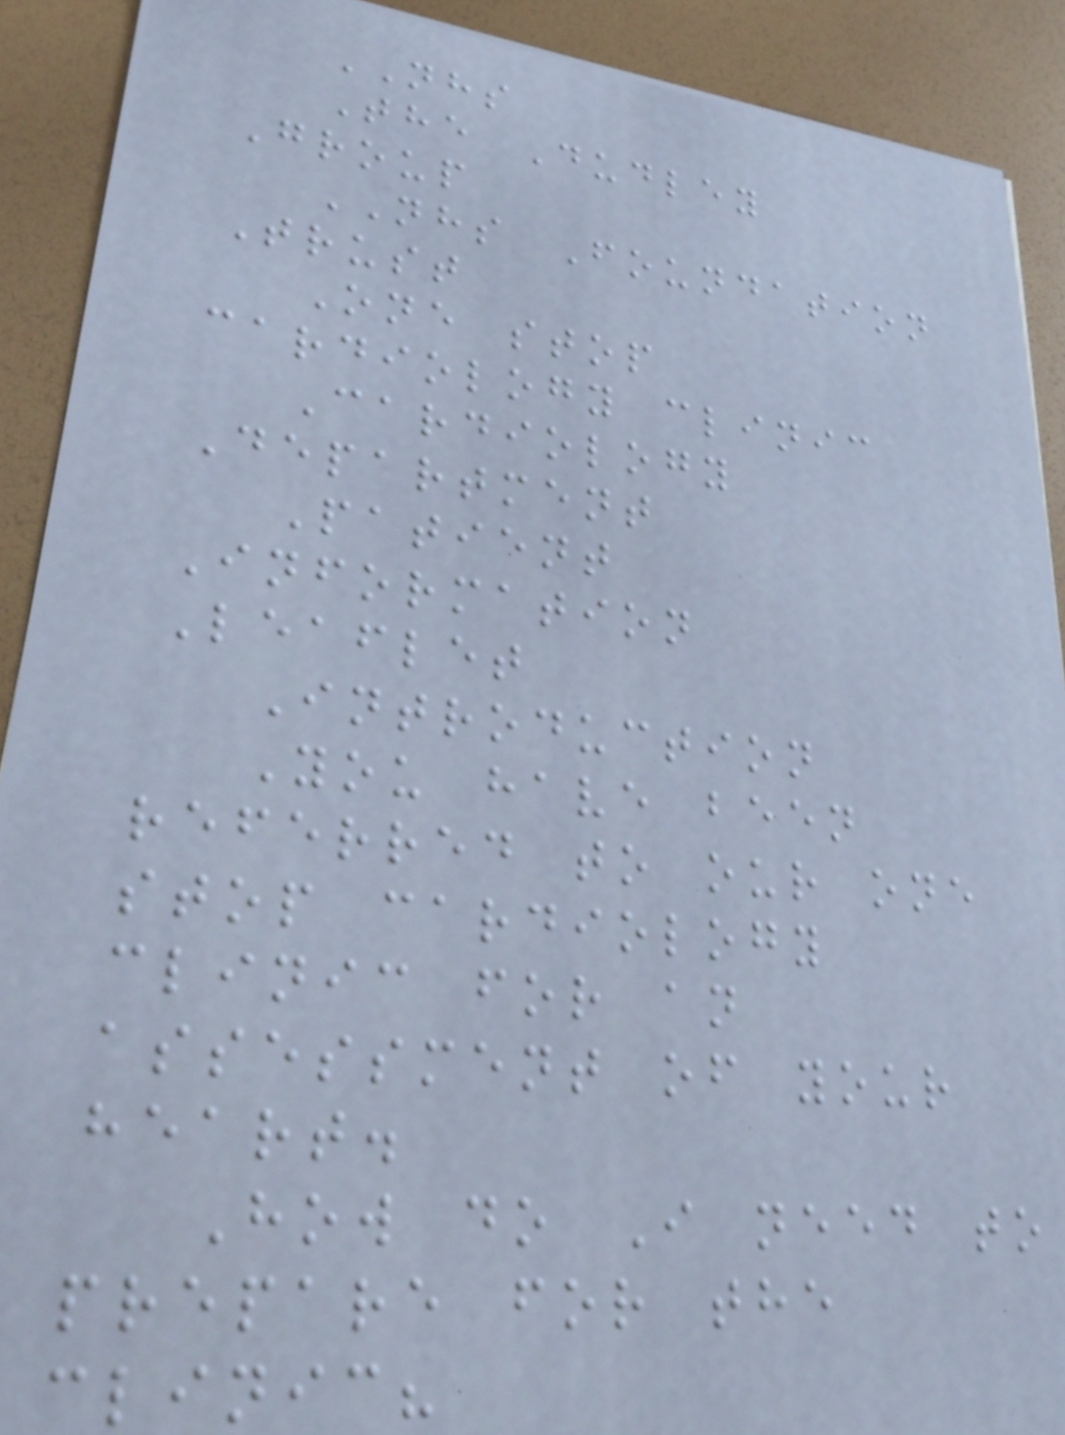NHS
The Dudley
Group
NHS Foundation
Trust
One stop
cardiology clinic
Cardiology
Department
Patient
Information
Leaflet
Introduction
You have been
referred to our one
stop cardiology
clinic for an
assessment of your
heart.
How do I need to
prepare for the
clinic?
